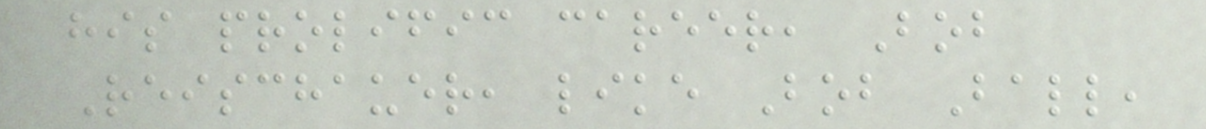his prolific career, Bob
Reischauer, like Bob Ball,
